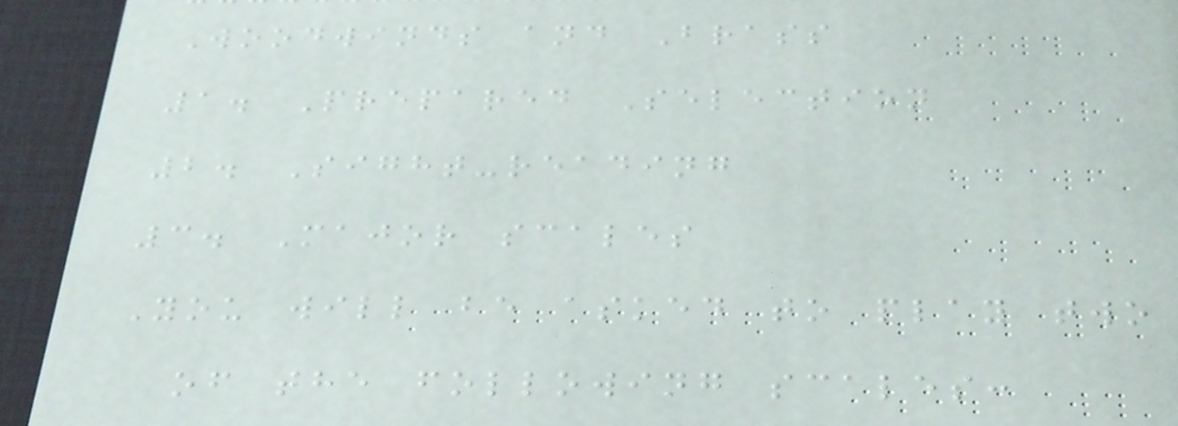Woodwinds and Brass
1. Prepared Selection
2. Sight-reading
3. Major scales
You will be asked to play two
of the following scales:
